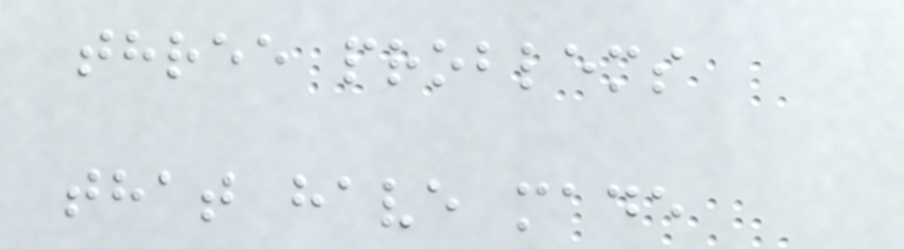three problems
that have made
